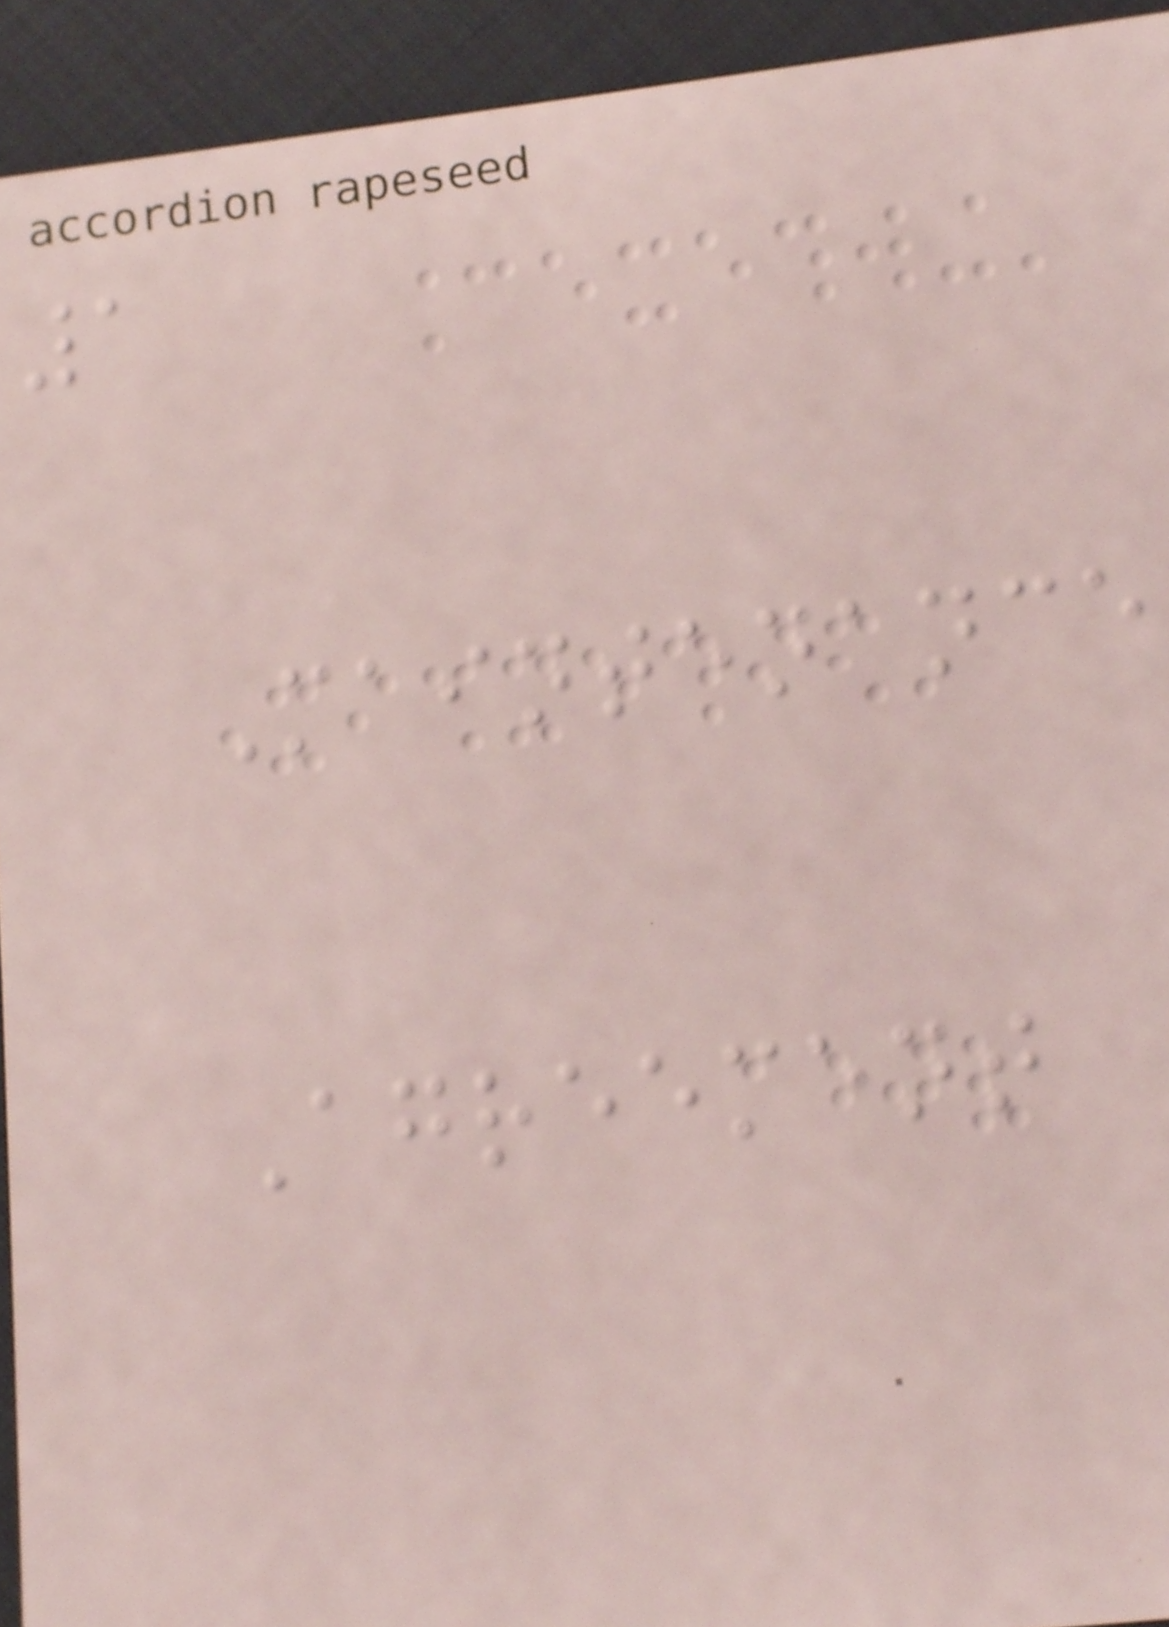1
Maintenance
Agreement
